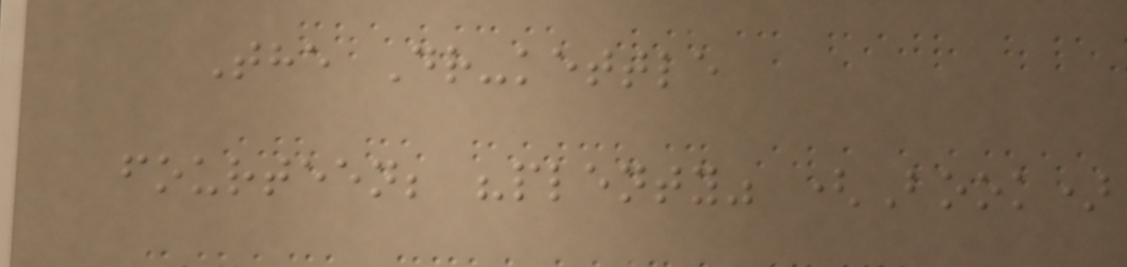The Dr-kettle
fourteen; "plenty" (Book)
